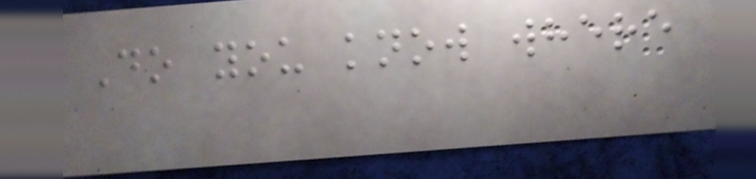Do you know where
